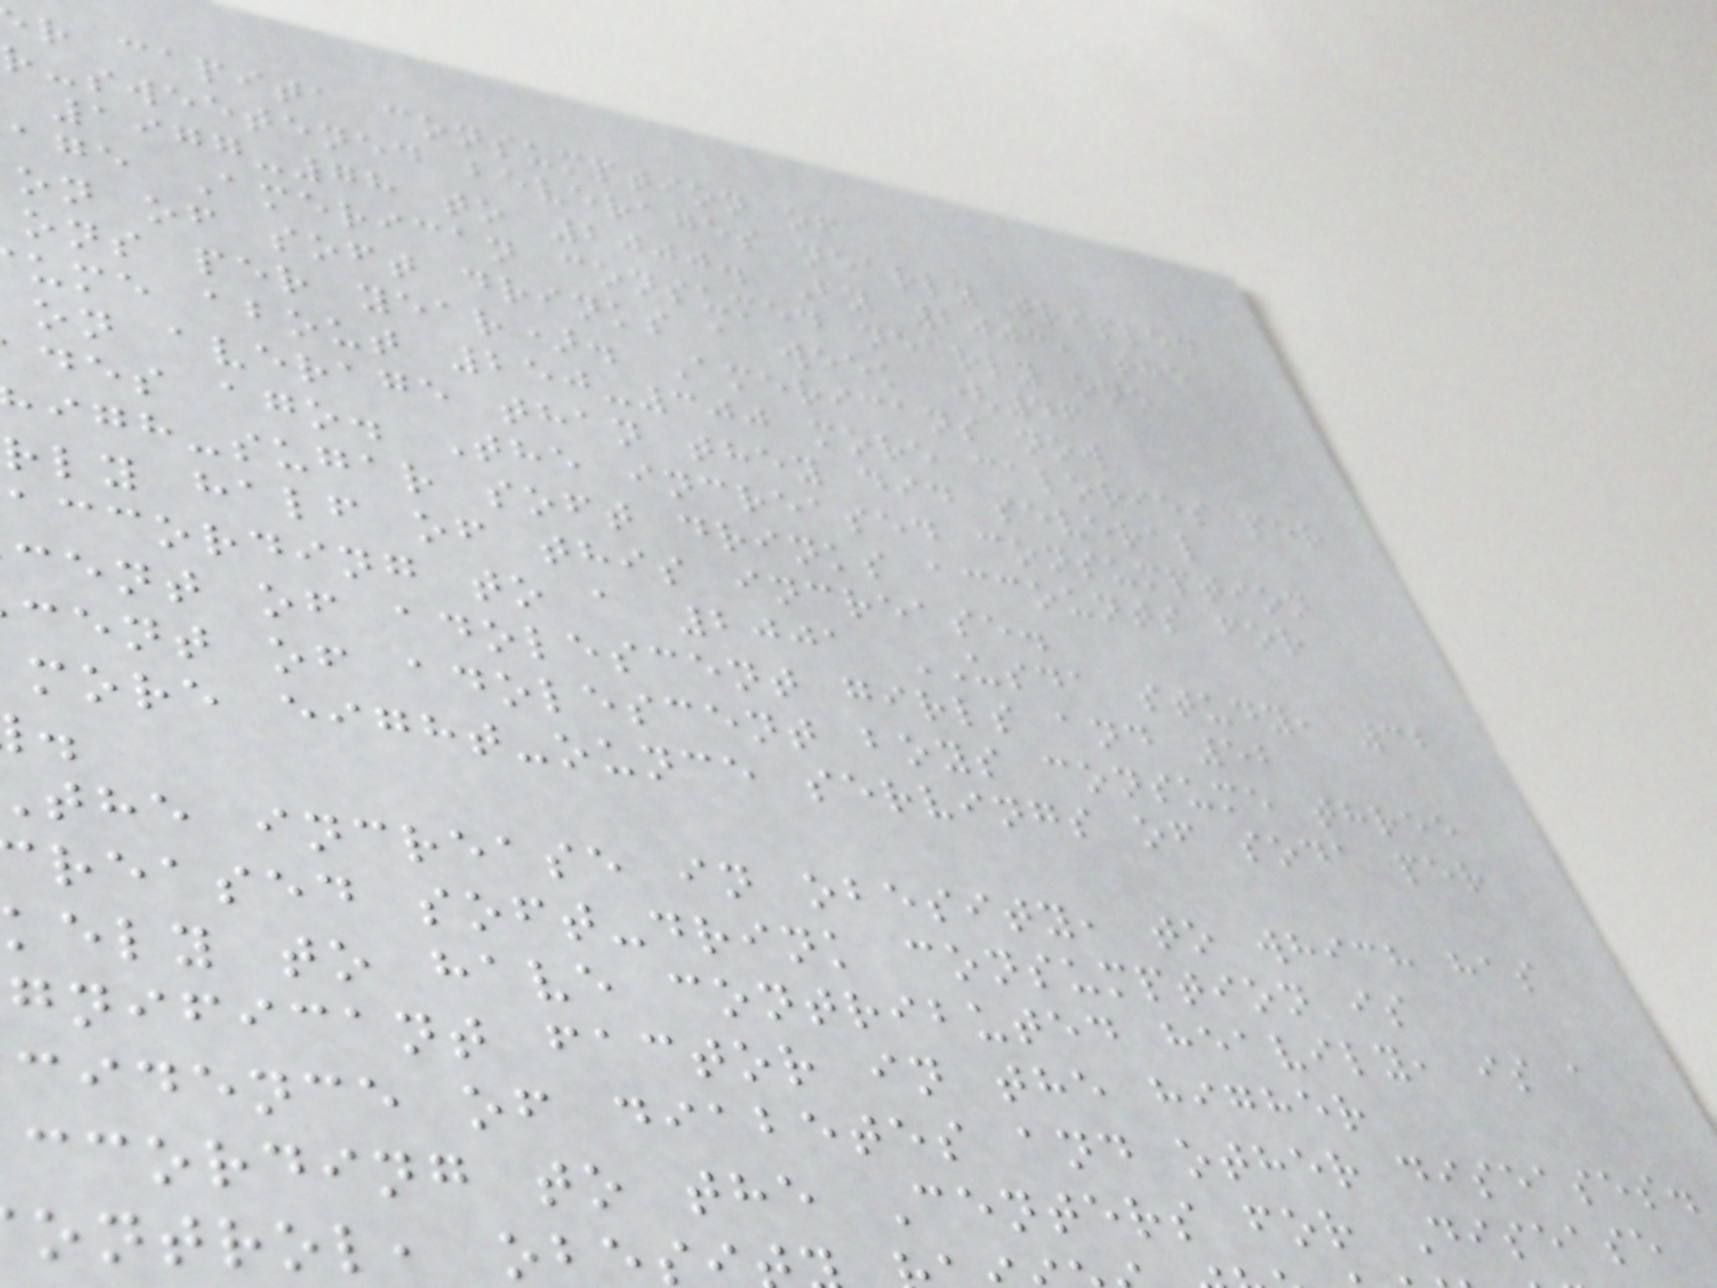r capita consumption of
r-sweetened beverages nearly tripled
1977-78 to 2000. By 2003, the
age American consumed nearly one
on of soft drinks a week (46
ons per year). Americans now
ume about 250-300 more calories per
on average than they did several
des ago. The increased consumption
igh-sugar soft drinks accounts for
rly half of this increase.
according to a 2001 USDA study, 32
cent of adolescent girls and 52
cent of adolescent boys consume three
more eight-ounce servings of soda per
the increase in obesity, to which has
reased soft-drink consumption is
kely to have contributed heavily, is a
gnificant factor in the higher
cidence of diabetes and other diseases.
ccording to the Centers for Disease
ontrol, obe
